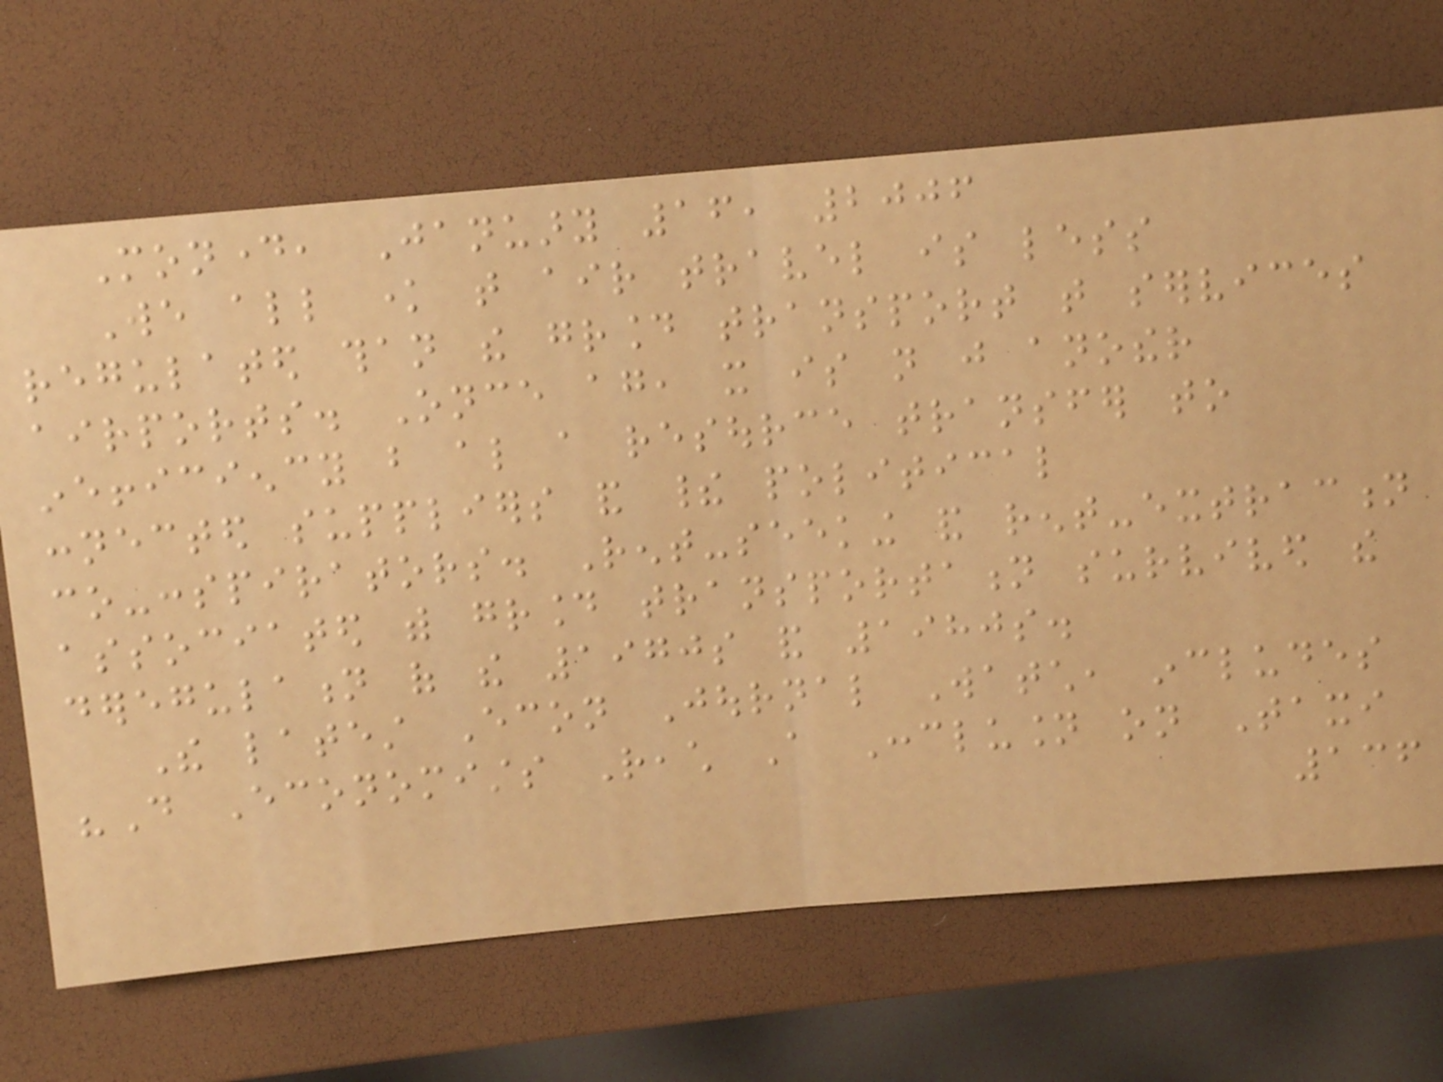Monday, January 16, 2006
We all know that air travel is less
regulated than the ground transport that services
airports. Once again, it is not just another
inefficiency but also a resource transfer to
connected suppliers and their political
co-conspirators. Rent-seeking and rent-extraction
associated with ground transportation survived the
deregulation of the 1970s and 1980s.
The latest Econ Journal Watch, includes
"Do Economists Reach A Conclusion on Taxi
136
